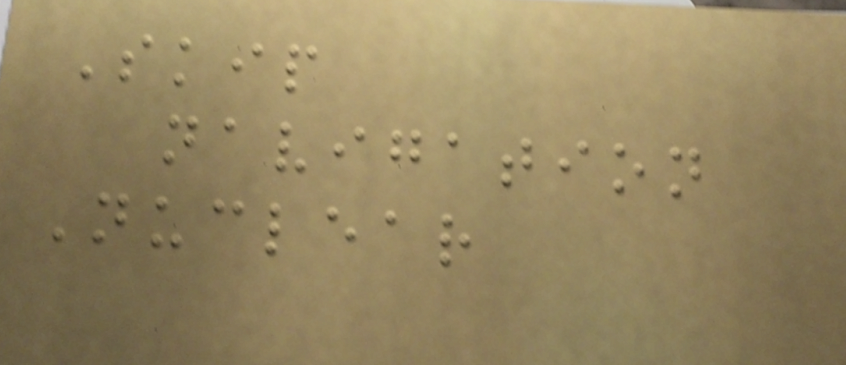Skip
navigation
Nuclear
